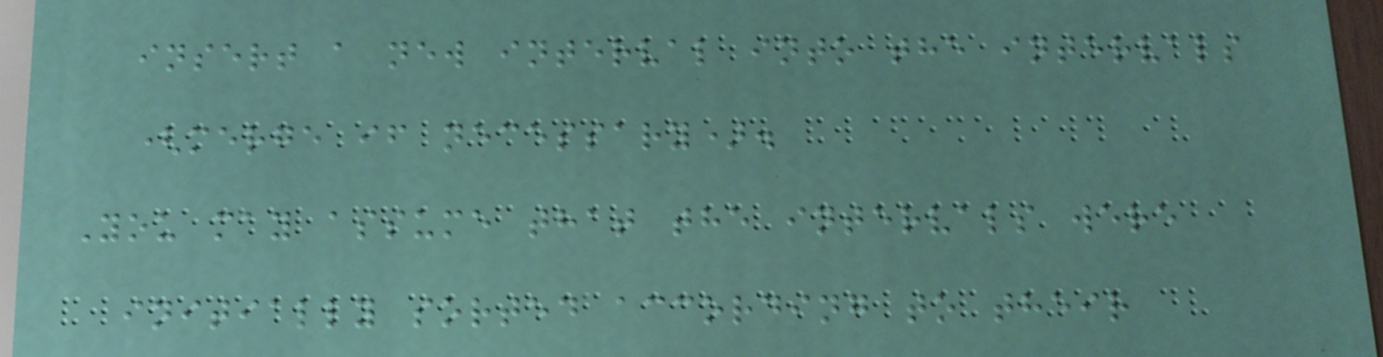insert a new interval into the intervals
(merge if necessary).
You may assume that the intervals were
initially sorted according to their
